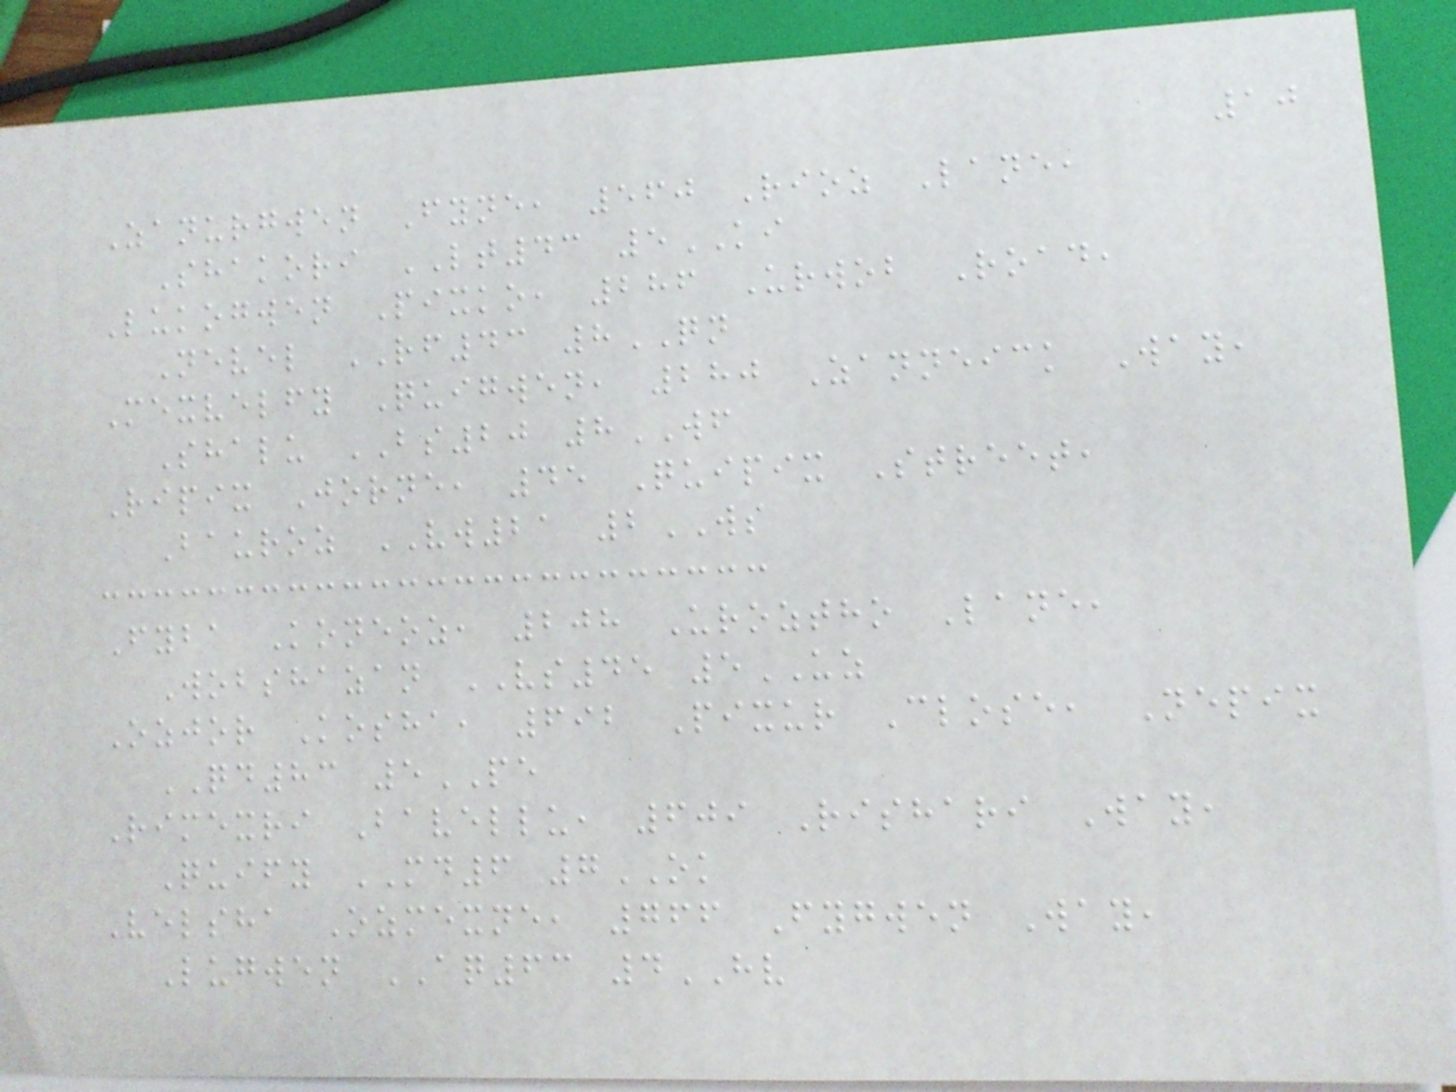10
Zanurgwen Fyne, 560 Rioz Lane,
Shakori LT43 5KI
Lukogwen Pixko, 286 Urwob Road,
Nevel RF43 8QN
Mexvelfy Quigwen, 280 Zanneick Way,
Shalu BS20 8WF
Ripix Jorne, 45 Quipix Street,
Bauroz VW21 2WS
Fyba Koneoz, 208 Uroztho Lane,
Wobshazan VS45 5UZ
Ozjor Kosha, 692 Pixur Close, Nepix
QD83 5PE
Rimexri Bavellu, 609 Rishari Way,
Quify MD6 7OK
Velsha Ozmexne, 766 Fygwen Way,
Lugwen AQ63 4HV
